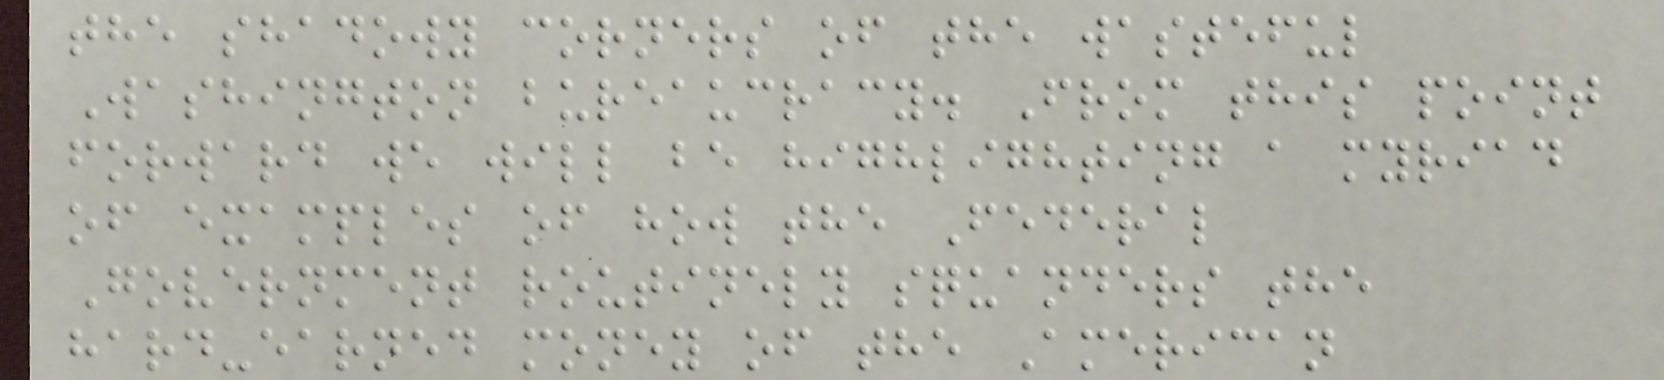the shadowy corners of the wasteful
Washington bureaucracy. From this point
forward we will be highlighting a myriad
of examples of how the Federal
Government routinely squanders the
hard-earned money of the American
